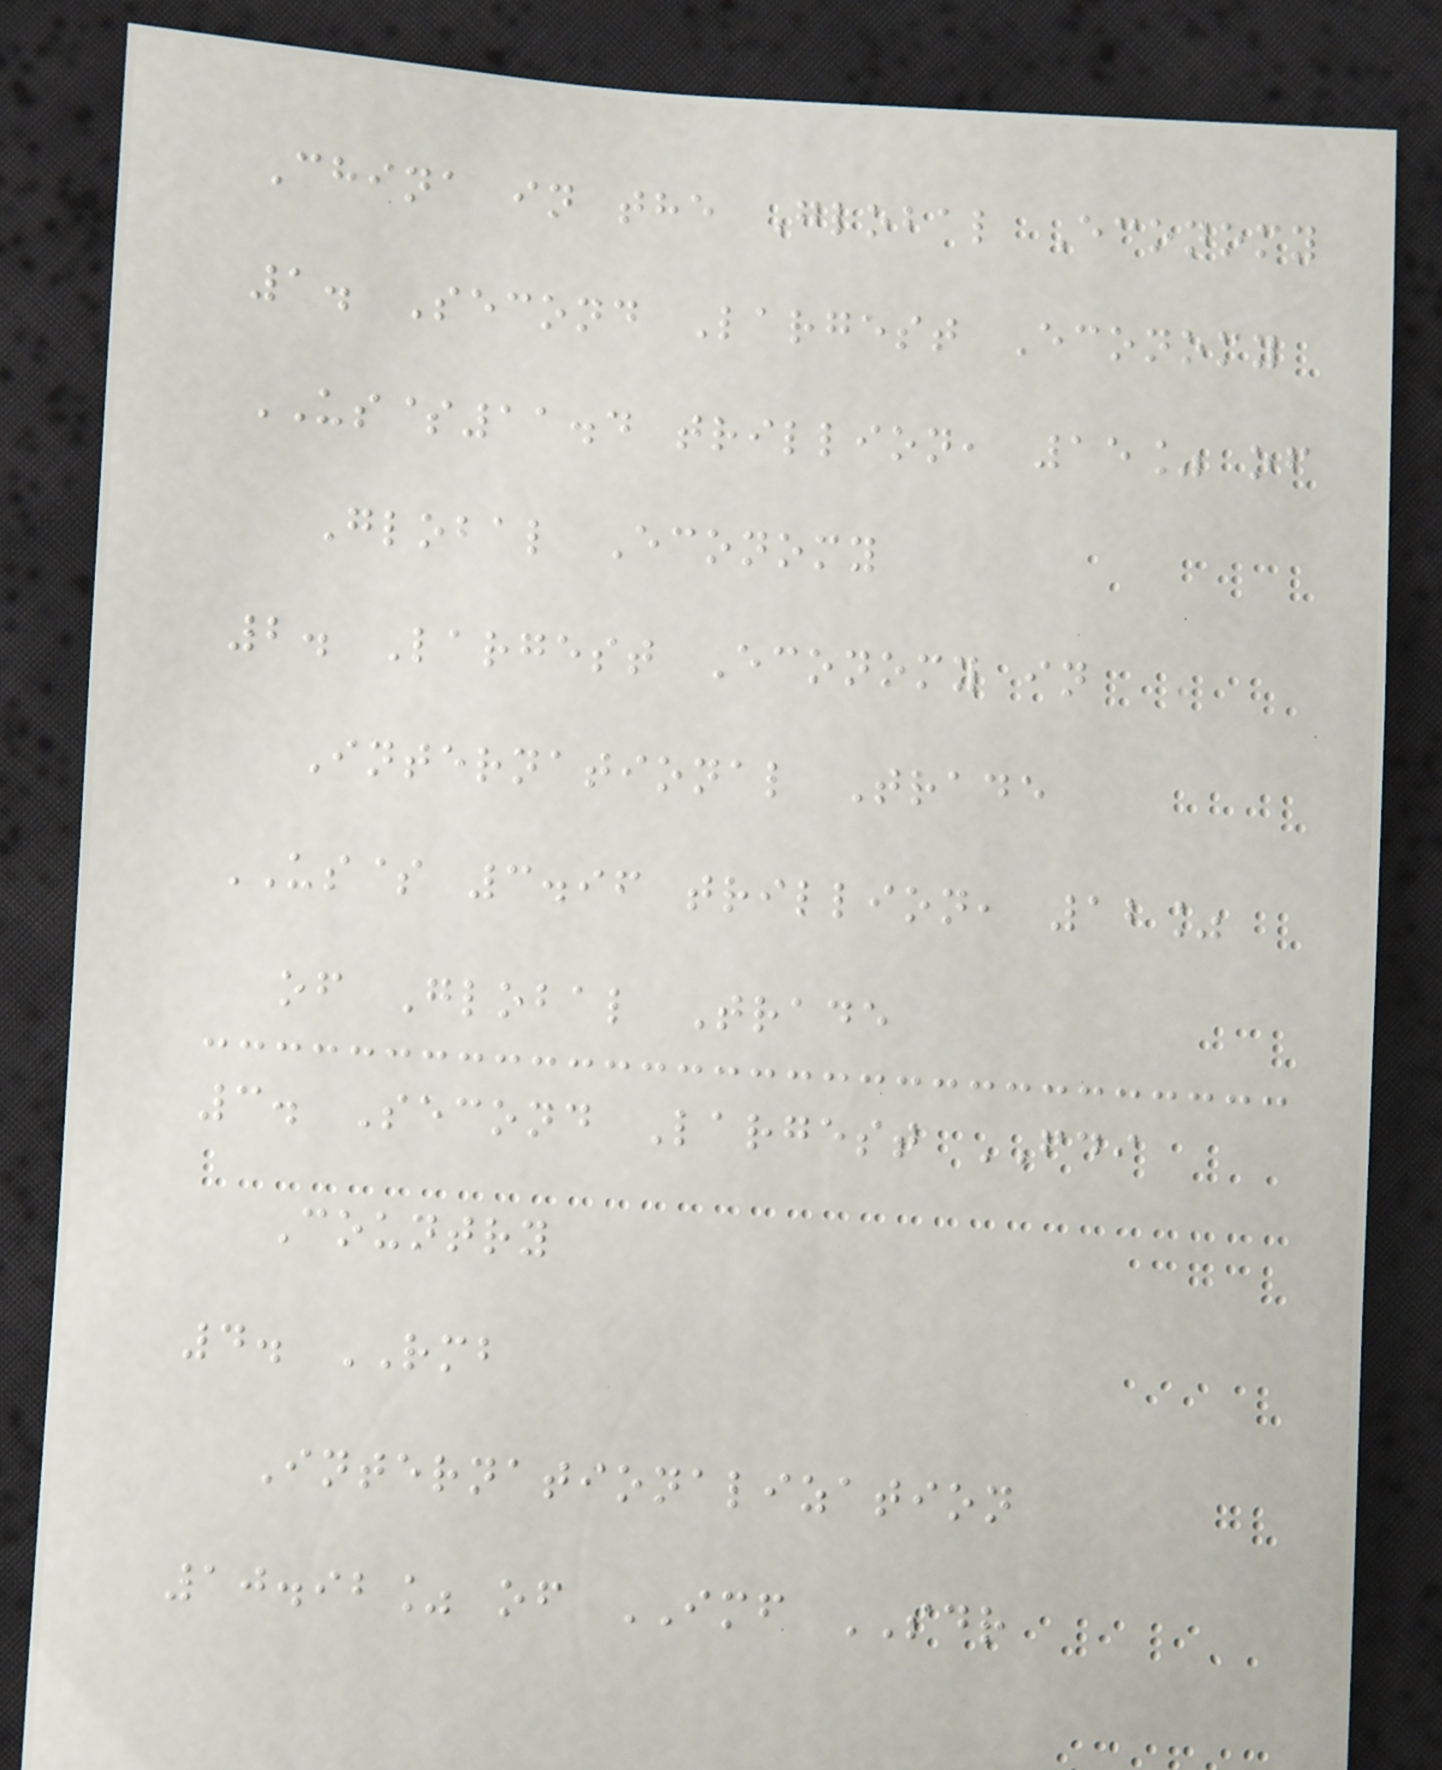China in the Global Economy
1. Second Largest Economy
US$11.4 trillion, 15% of
Global Economy
2. Largest Economy in
International Trade
US$ 3.96 trillion, 12%
of Global Trade
3. Second Largest FDI
Country
4. RMB
Internationalization
10.92% of IMF SDR
